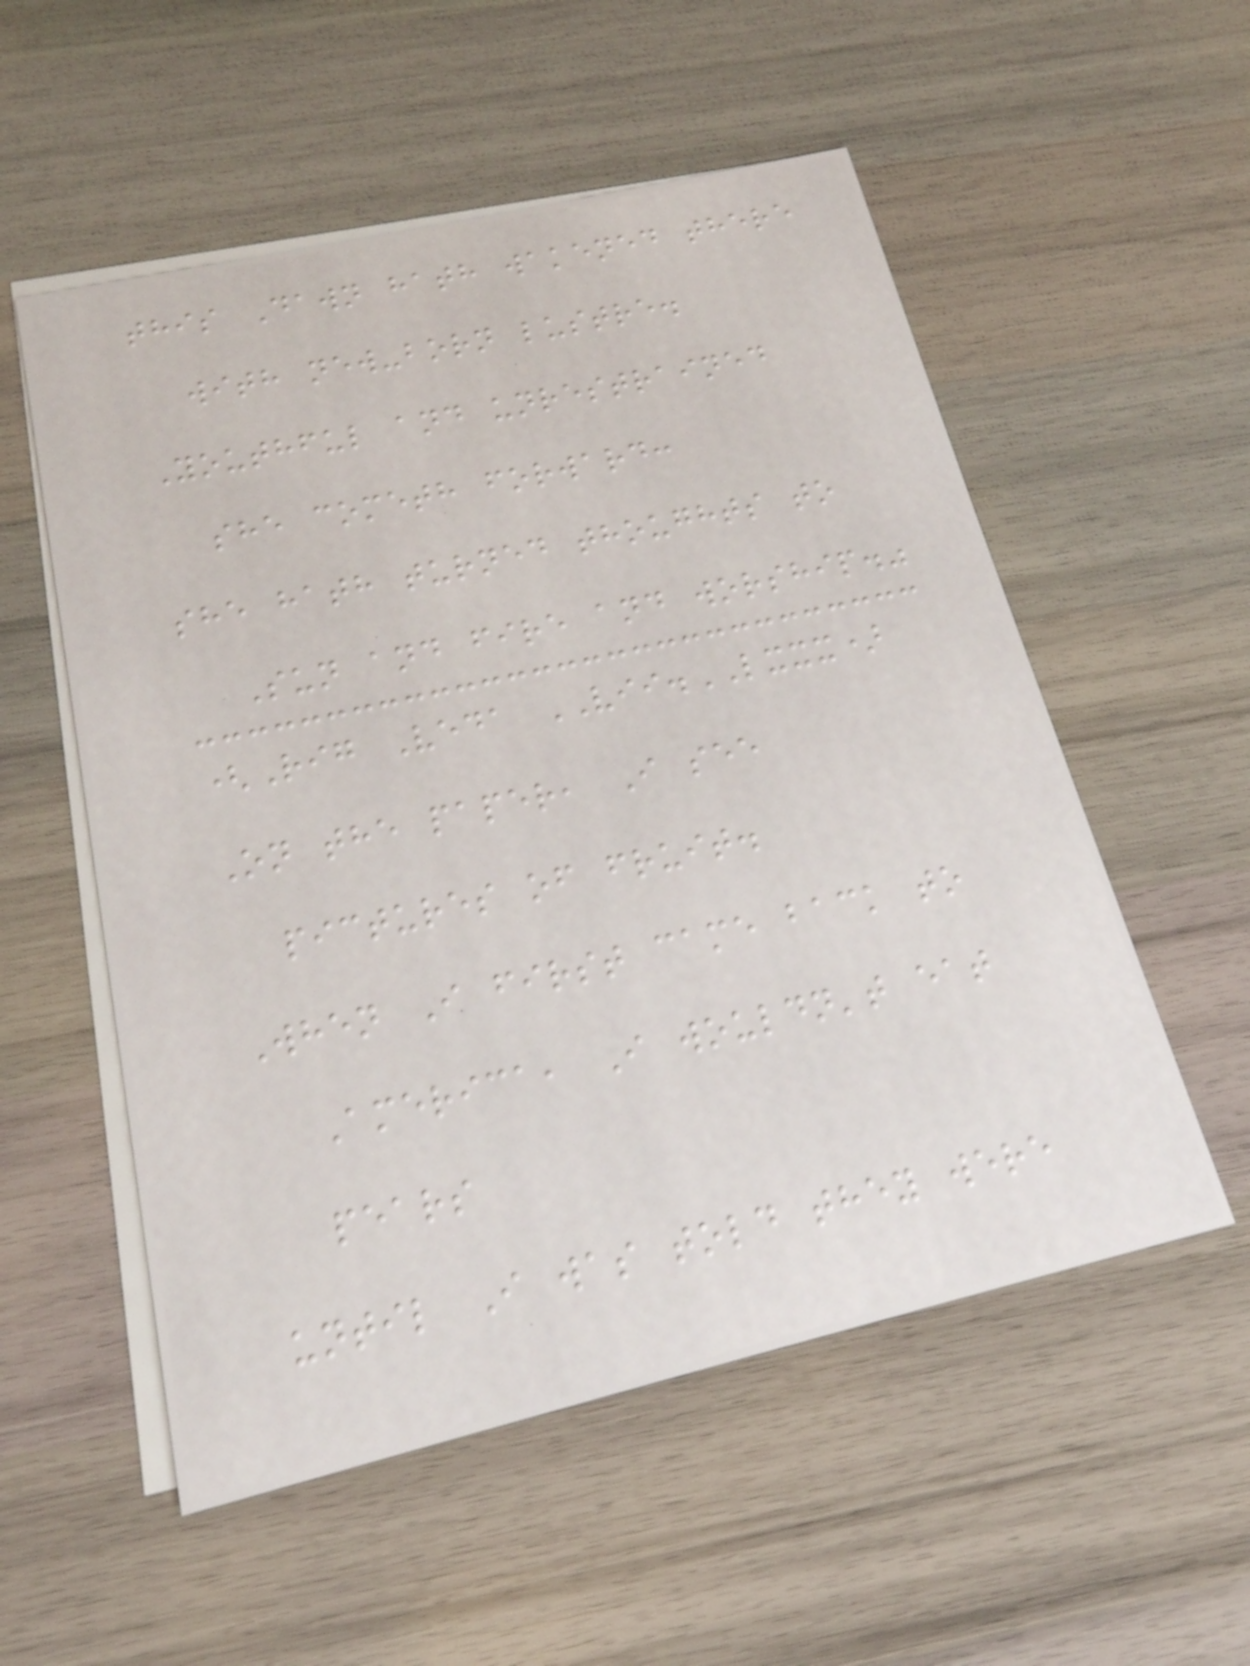this Dawn hath wakened there
with new-born lustre.
Youthful and unrestrained
she cometh forward:
she hath turned thoughts to
Sun and fire and worship."
(Rig Veda VII.LXXX)
On the paper, I see
pictures of fruit.
When I first came back to
America, I wouldn't eat
pears
until I was told they were
